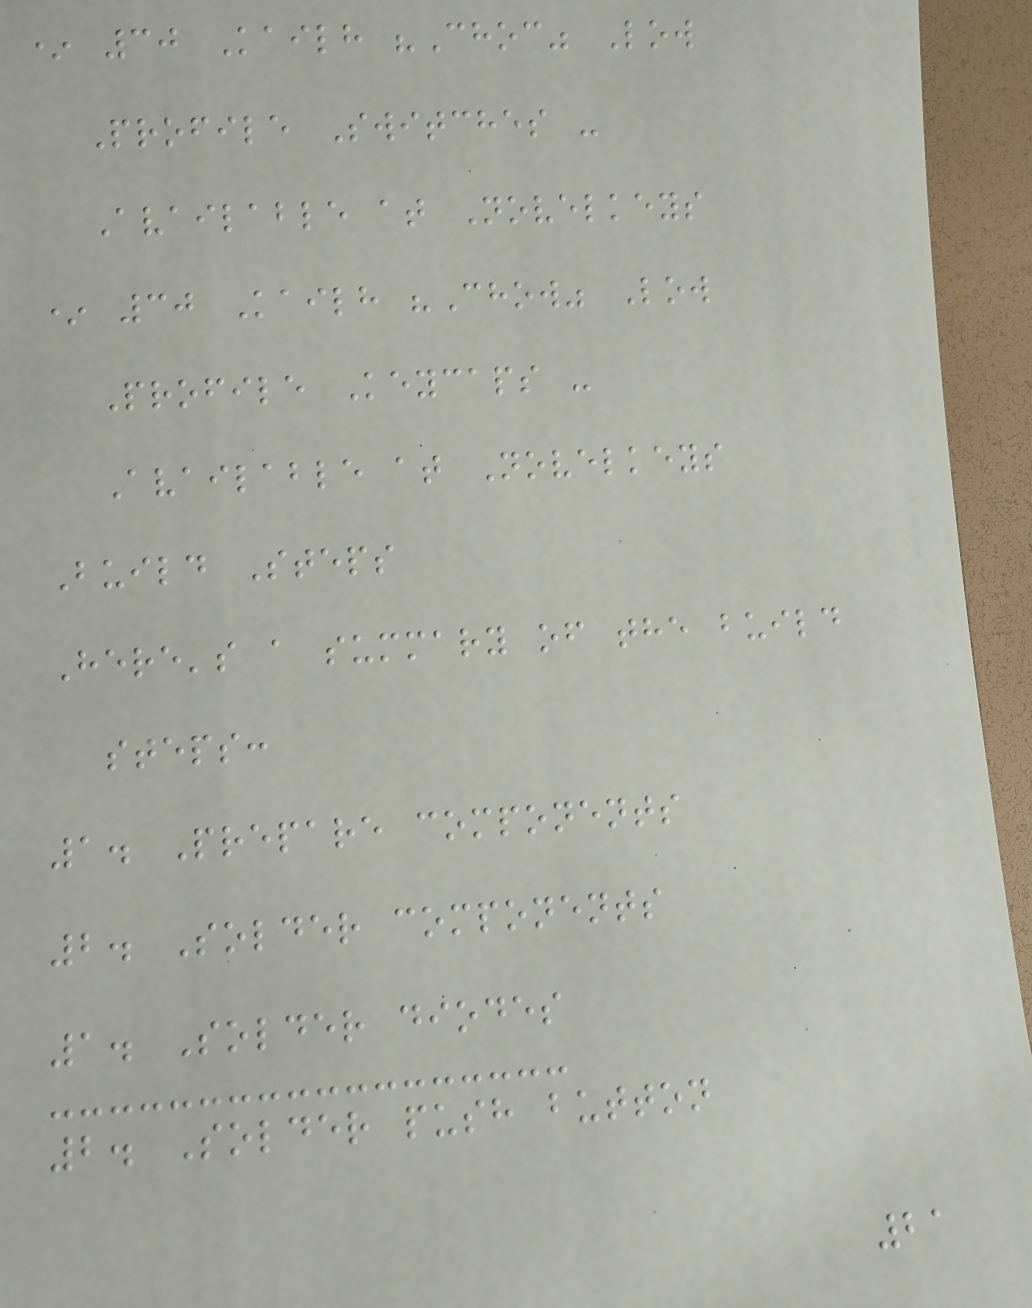* 30 Kailh "Choc" Low
Profile Switches -
Available at Novelkeys
* 30 Kailh "Chow" Low
Profile Keycaps -
Available at Novelkeys
Build Steps
Here's a summary of the build
steps:
1. Prepare components
2. Solder components
1. Solder diodes
2. Solder push button
21
